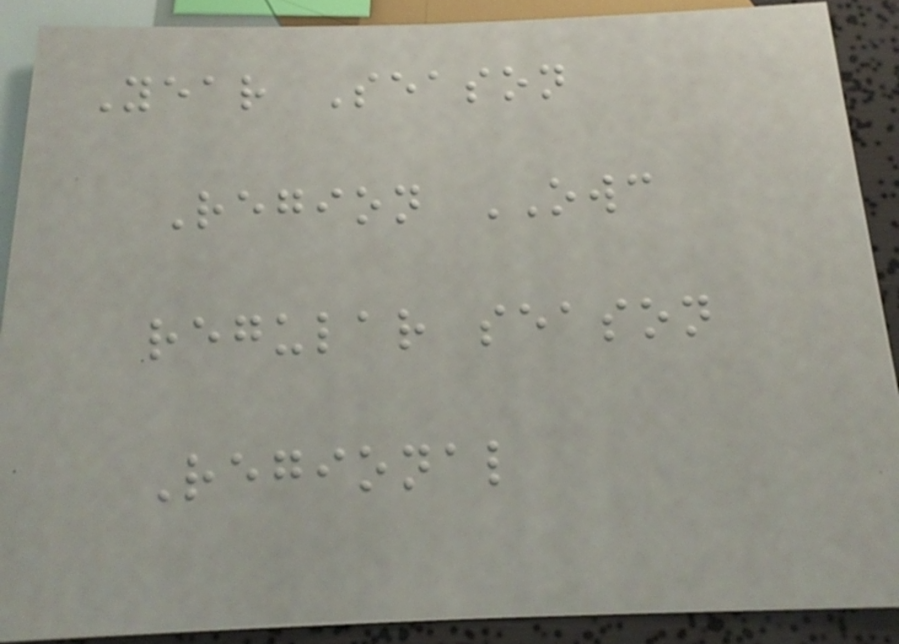Year Season
Region OWC
regular season
Regional
